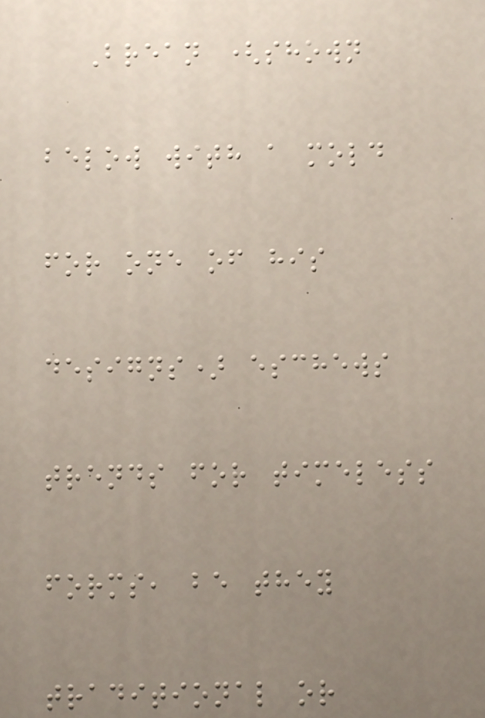Brean (shown
below with a mold
for one of his
designs) eschews
trends for timeless
forms, be they
traditional or
